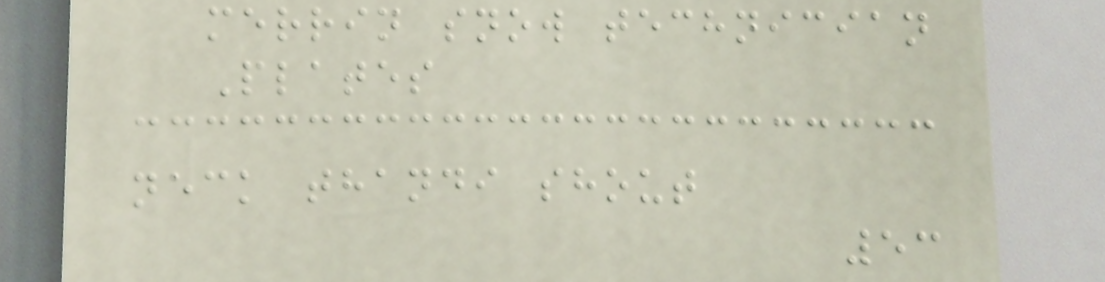merrin snow technician
Plates
neck thandi shout
53
